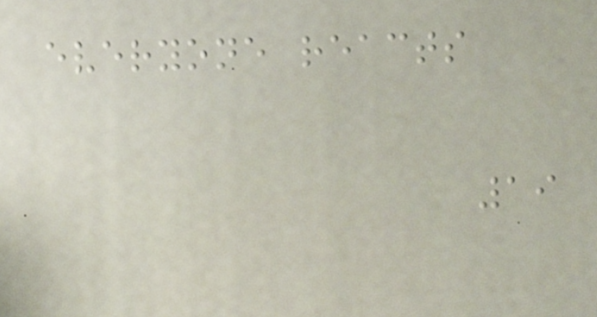everyone reacts
19
